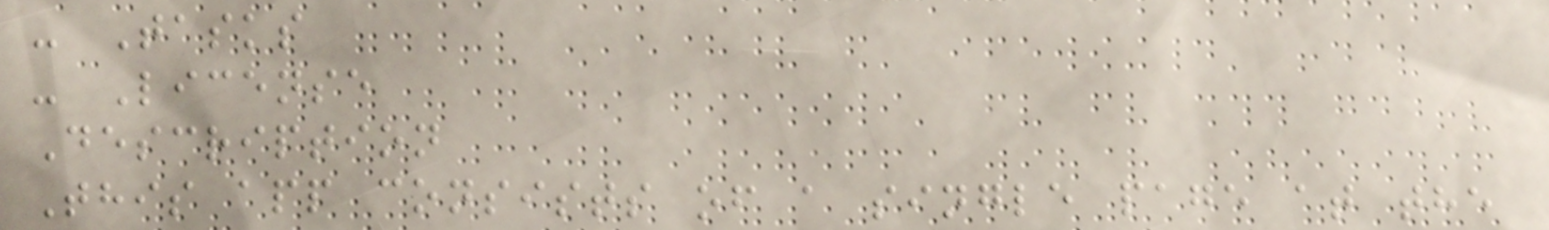- Tasks
- License
Description
This app consists of a single page at the
